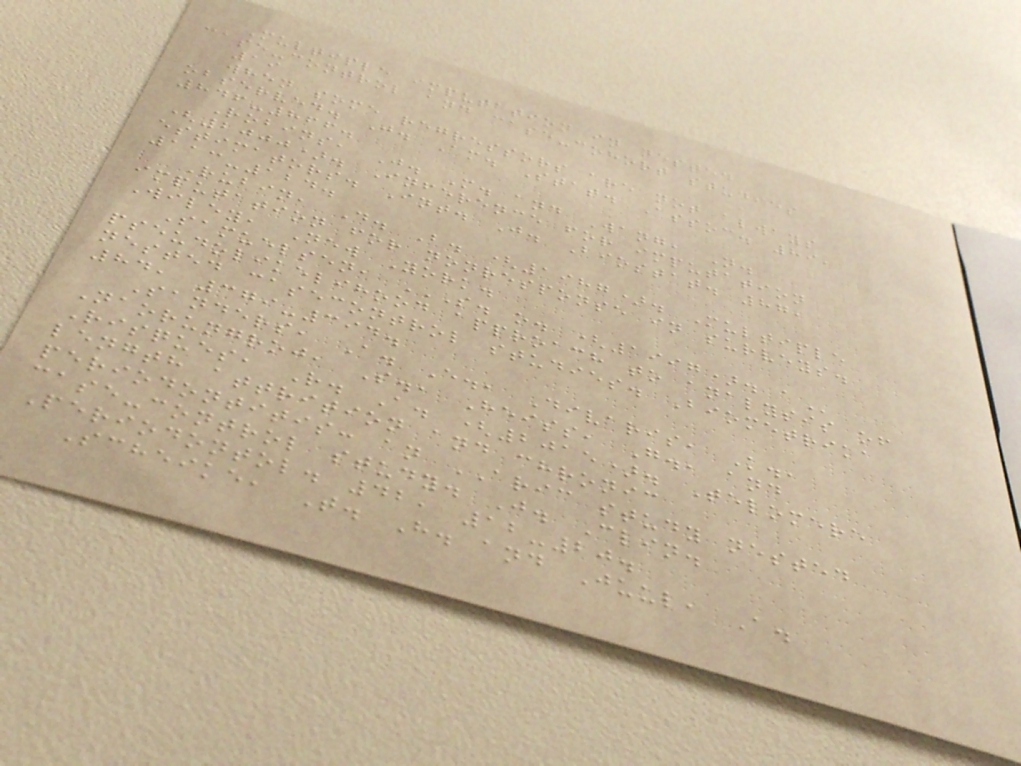Multiple imputation in nested
case-control and case-cohort studies
19
when some regressors are not always
observed. J. Am. Stat. Assoc. 89,
846-866.
Robins, J. M. and Wang, N.
(2000). Inference for imputation
estimators. Int. J. Biostat. 87,
113-124.
Rubin, D. B. (1987). Multiple
imputation for nonresponse in surveys.
Wiley, New York.
Samuelsen, S. O. (1997). A
pseudolikelihood approach to analysis of
nested casecontrol studies. Biometrika
84, 379-394.
Sanders, A. E., Divaris, K.,
Naorungroj, S., Heiss, G., and
Risques, R. A. (2015). Telomere
length attrition and chronic
periodontitis: an ARIC study nested
case-control study. J. Clin.
Periodontol. 42, 12-20.
Scheike, T. H. and Juul, A.
